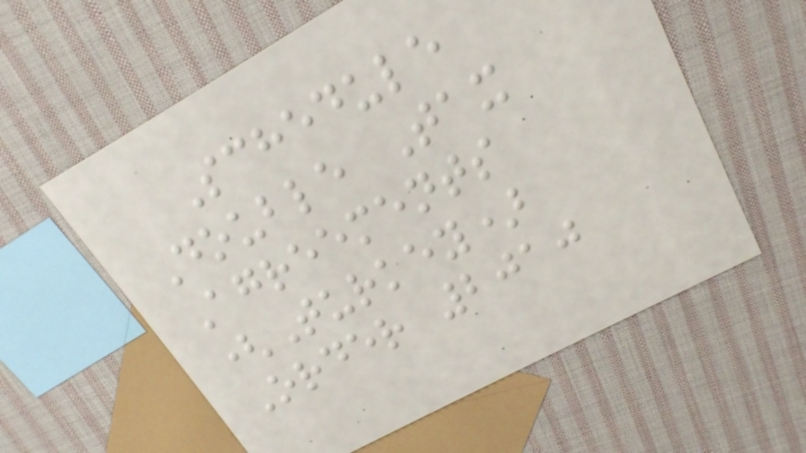Schedule
Double Tax
Agreements
(Turkey)
Order 2010
